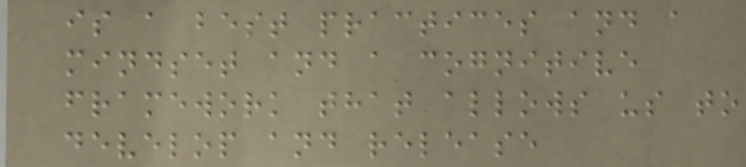is a best practices and a
mindset and a cognitive
framework that allows us to
develop and release
